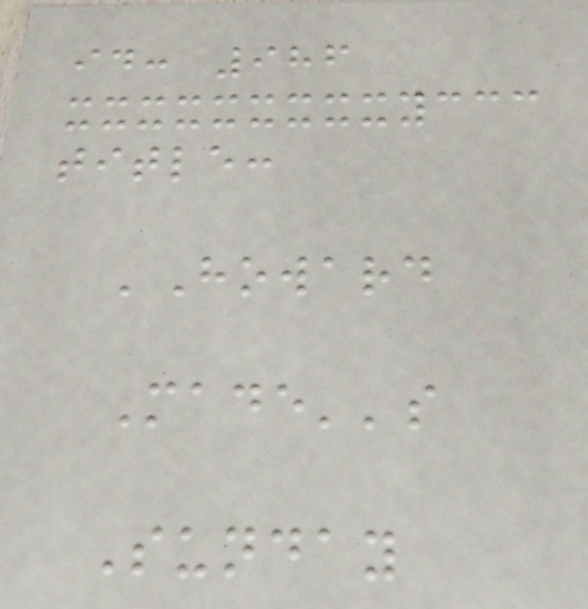id: 986
title:
'Howard
Made''s
Sunday
